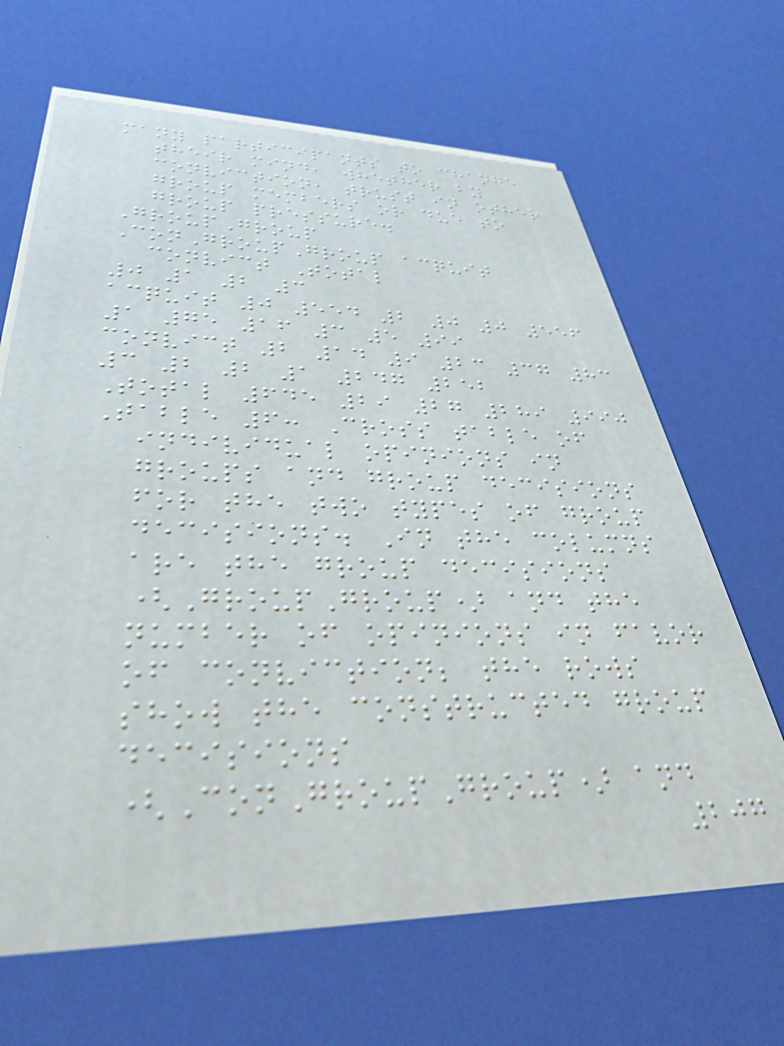many participants to change
their mind, whether by
conviction, trust in other
group members or due to
group pressure.
GroupGroup
ConGroupGroup acquit
convict Total
0 1 2 3
acquit 0 554 2 0 0 556
1 75 16 3 5 99
convict 2 14 9 23 37 83
3 2 2 1 247 252
Total 645 29 27 289 990
Table 6: Cross table of
individual opinions in
groups and group decisions
for the two types of group
decisions. In the columns
are the group decisions
(GroupGroup) and the
number of opinions in favor
of conviction; the rows
show the constructed group
decisions
(ConGroupGroup) and
207
